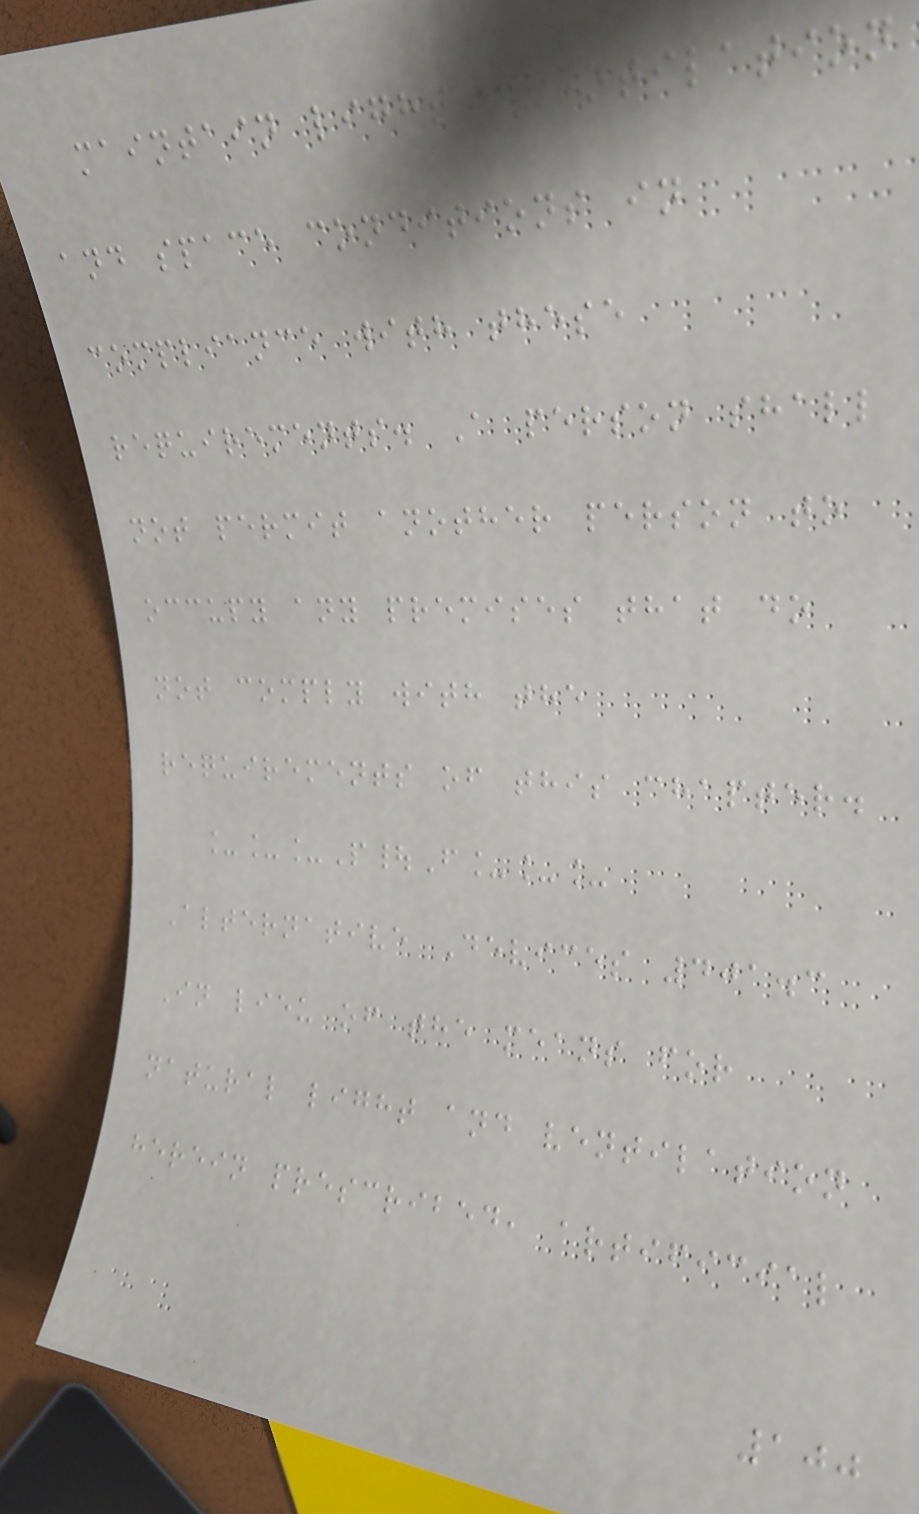maintain light, ventilation
and space conditions in
compliance with these
requirements. A person shall
not permit another person to
occupy any premises that do
not comply with the
requirements of this chapter.
___P|F___
Alternative Devices 401.3
In lieu of the means for
natural light and ventilation
herein prescribed, artificial
100
